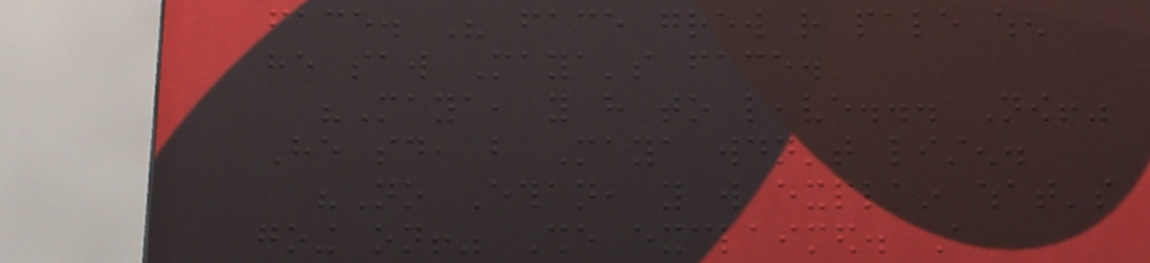face. His face grew rather pale when
he saw Maya's face.
"Maya, you have to leave... Now!"
He said, but Maya wouldn't listen.
"No Ethan, you will explain what's
going on!" She exclaimed. A
